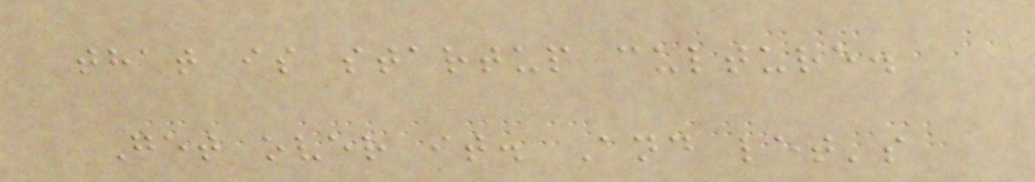that is startup culture.
Get over it. And let's
